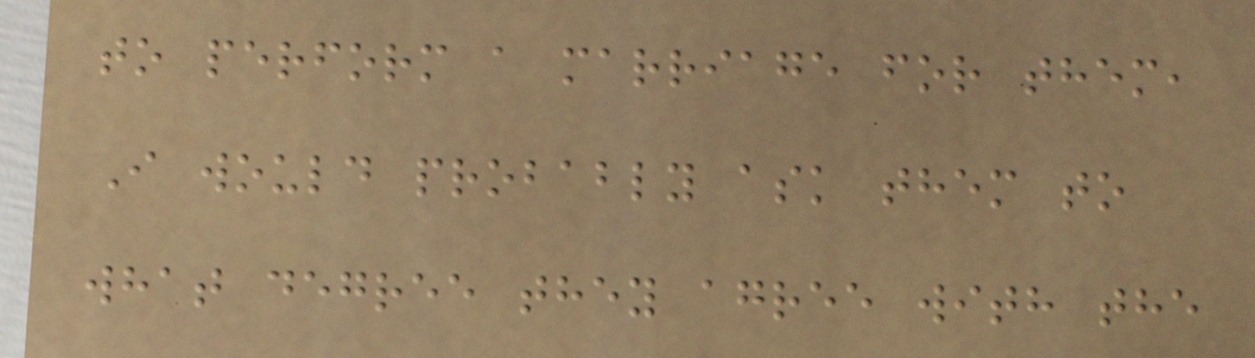to perform a marriage for them,
I would probably ask them to
what degree they agree with the
